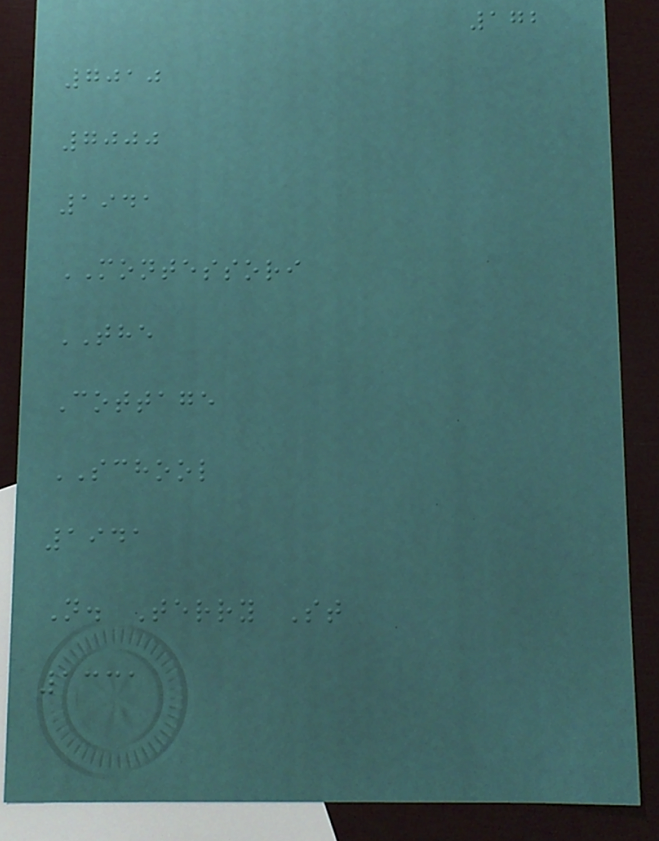172
7010
7000
1941
MONTESSORI
THE
Cottage
SCHOOL
1941
N. Terry St
1331
